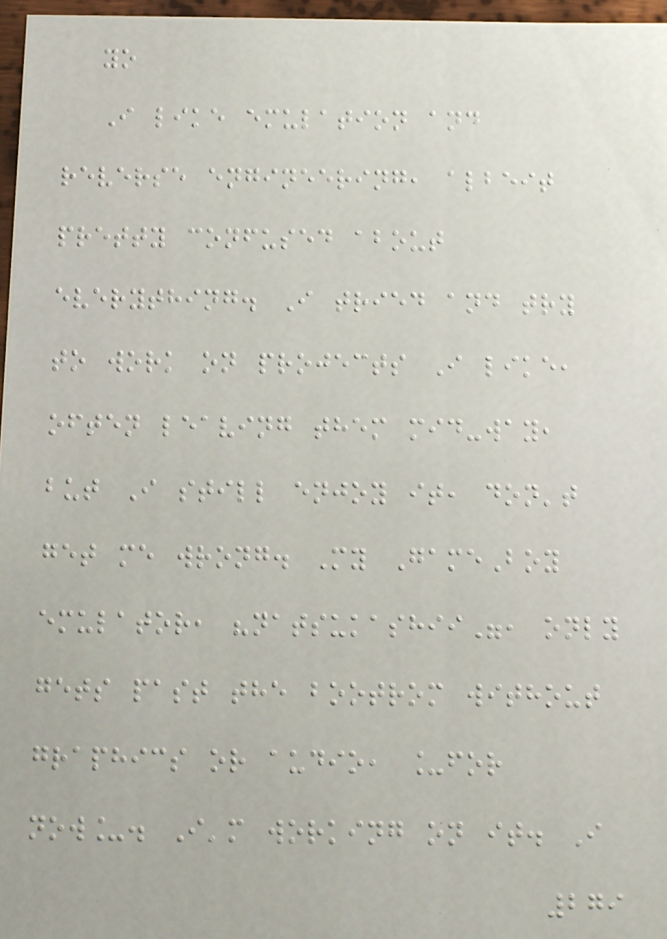yo
I like emulation and
reverse engineering, albeit
pretty confused about
everything. I tried and try
to work on projects I like,
often leaving them mid-way,
but I still enjoy it, don't
get me wrong. My GameBoy
emulator, "natsukashii", only
gets past the bootrom without
graphics or audio, _for
now_. I'm working on it. I
279
